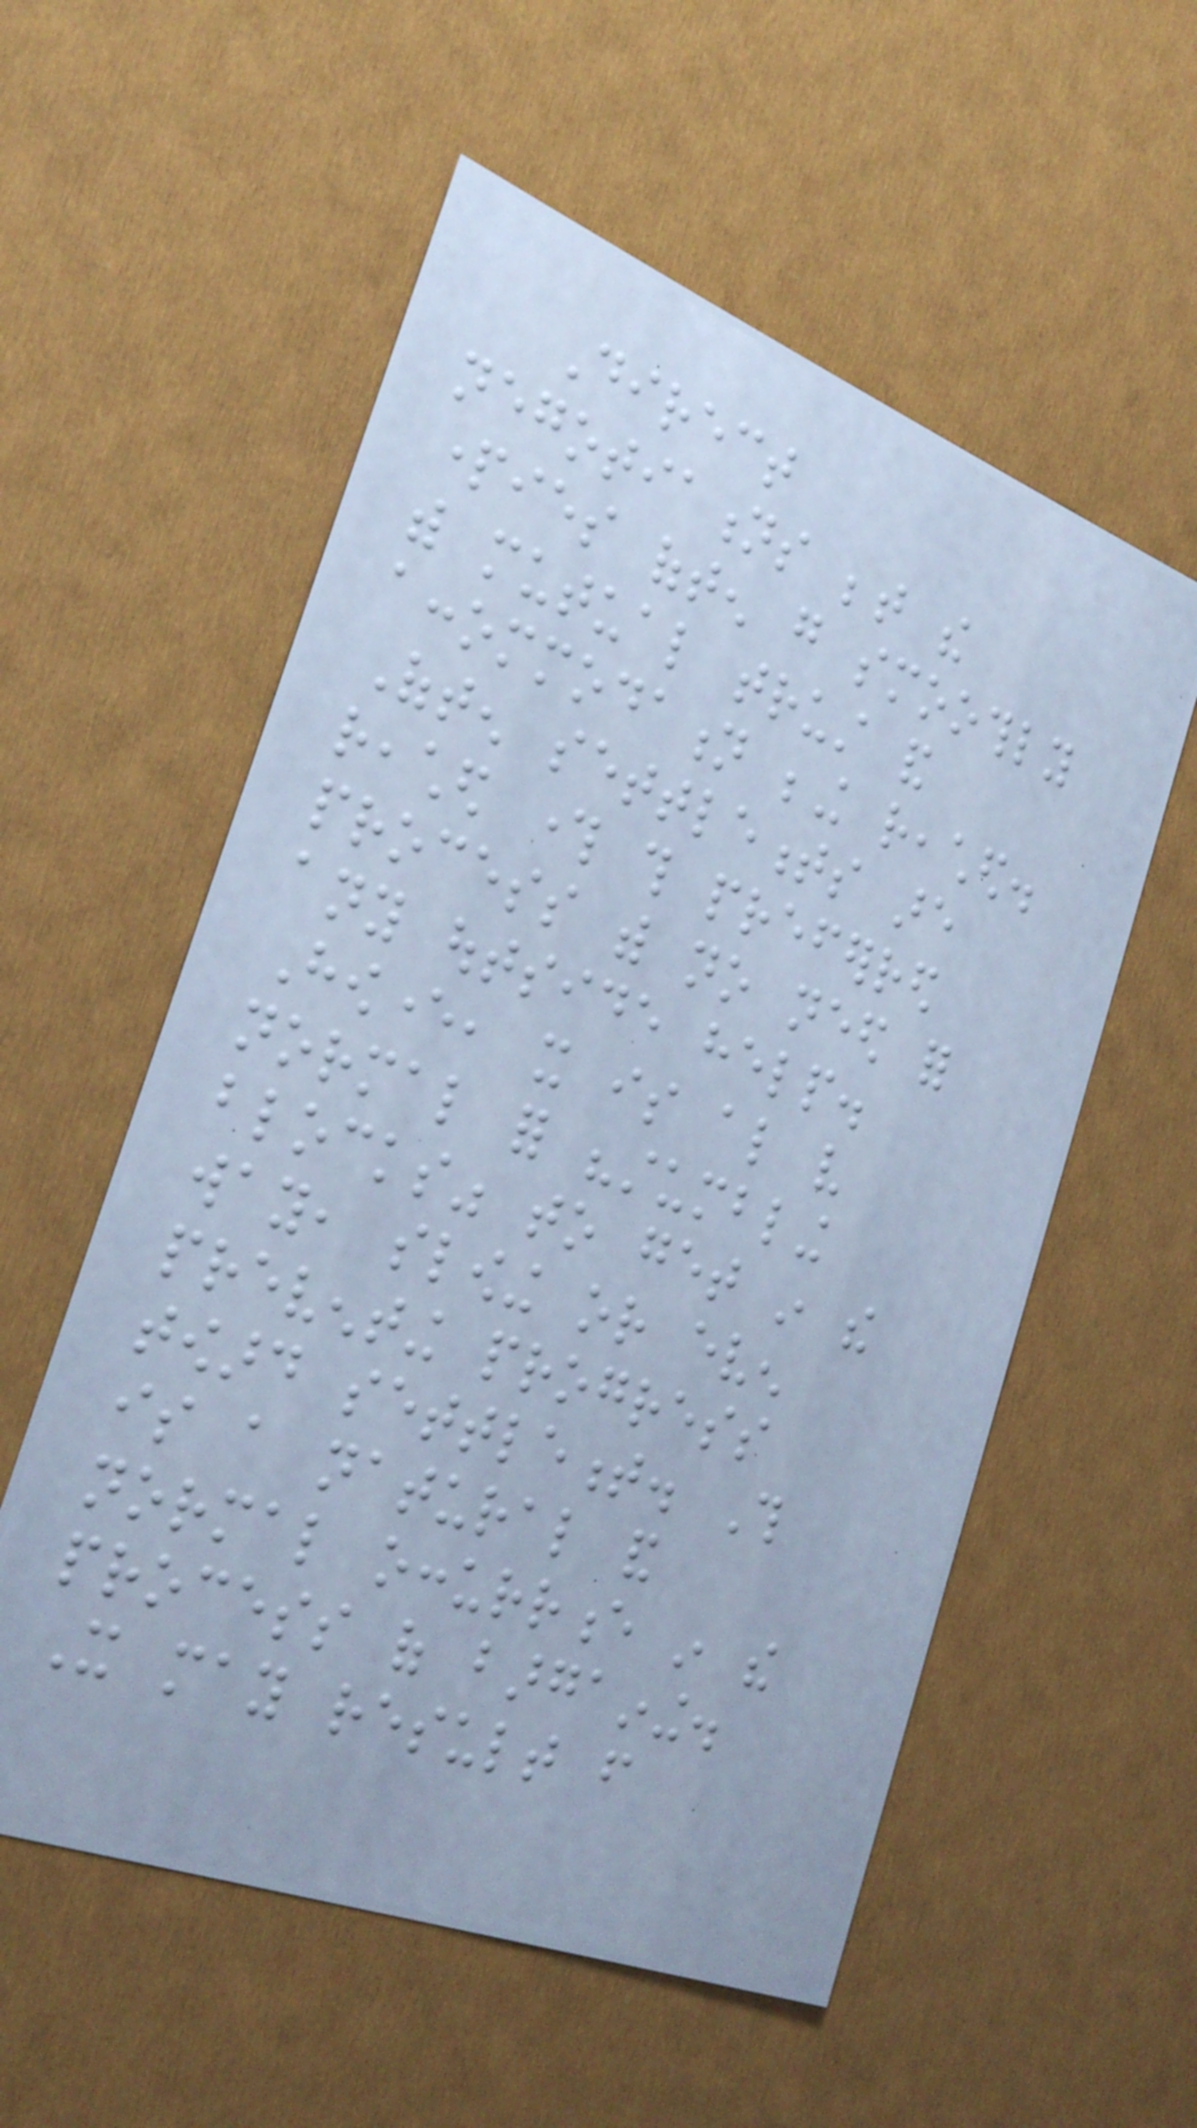Direct
negotiations between the
parties often go smoothly
with mutual trust and
accommodation being reached.
Often settlements are
reached through this preferred
process with no need for
any outside help.
However, it is also very
normal for "stumbling
blocks" to get in the
way, slowing or even
preventing progress
toward settlement. This
is a natural and
normal occurrence in the
process of bargaining.
It may result from
